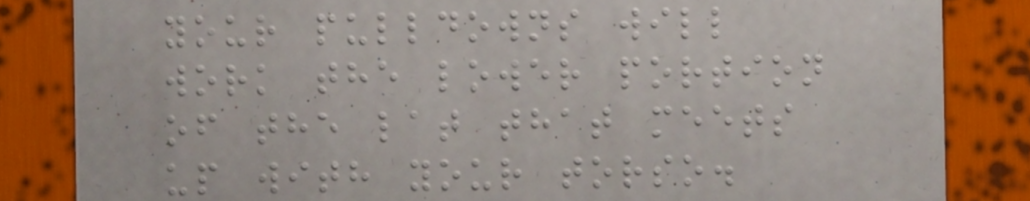your pulldowns will
work the lower portion
of the lat that meets
up with your torso.
